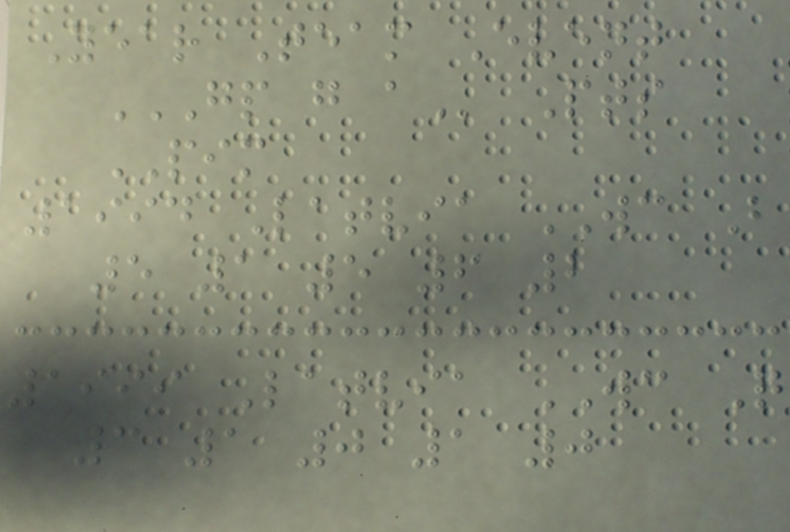Year Team Event
GP G A Pts
PIM
1994 Latvia WC B
5 1 5 6 2
1999 Latvia WC Q
3 1 0 1 0
